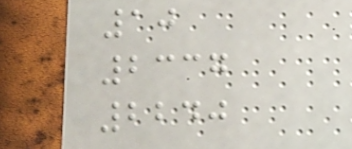10
2337
2240
